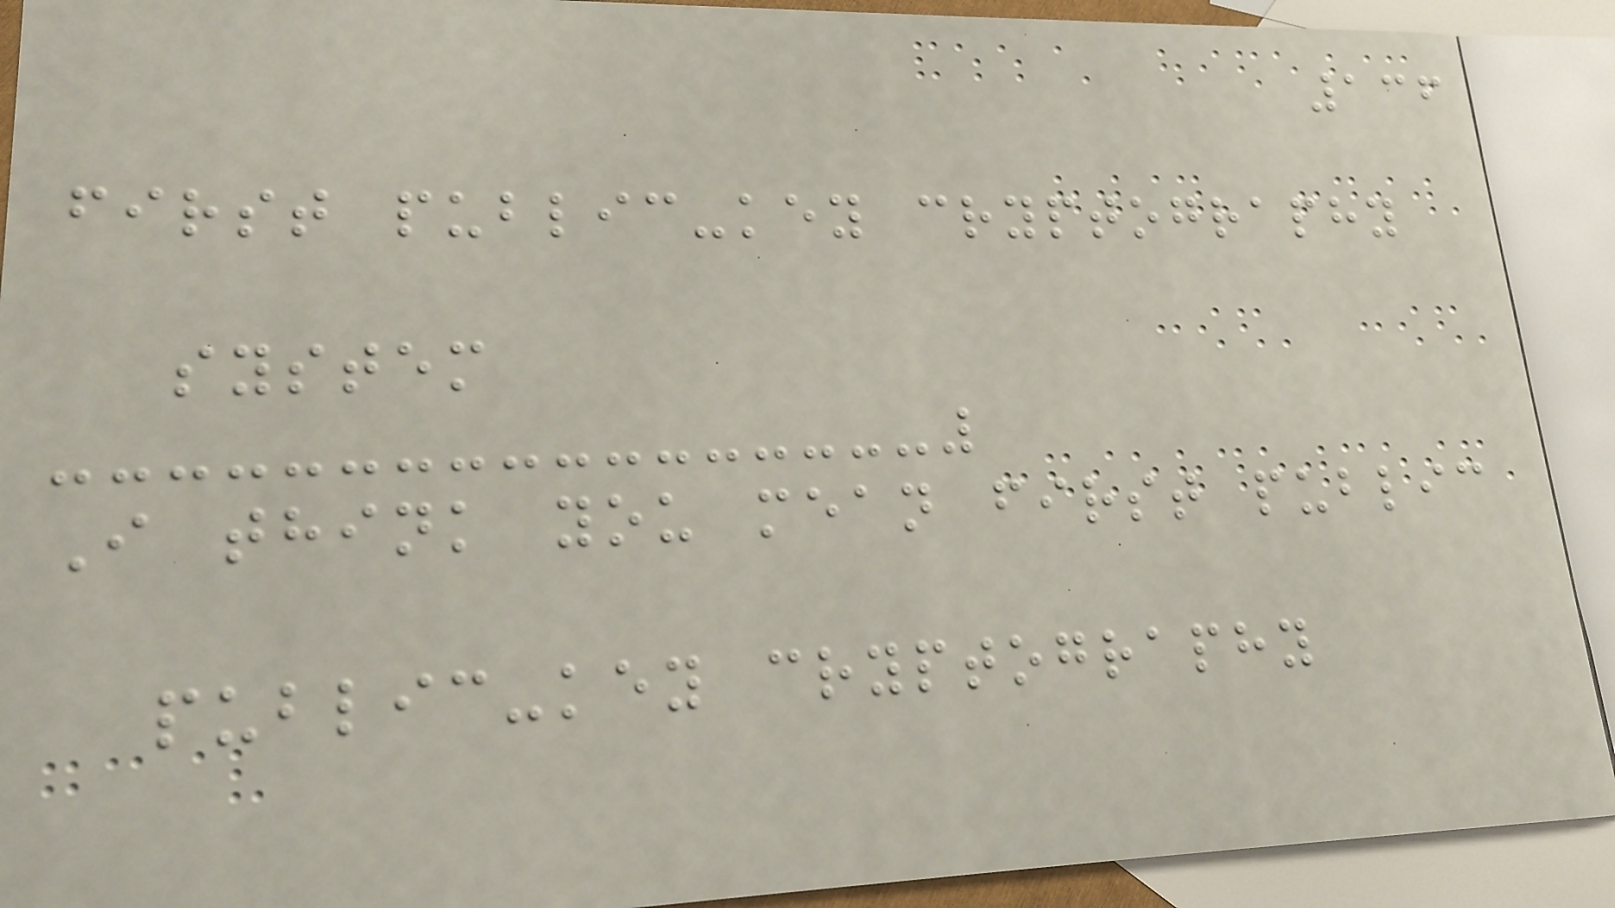136
first public-key cryptography
system
I think you mean first public
public-key cryptography
